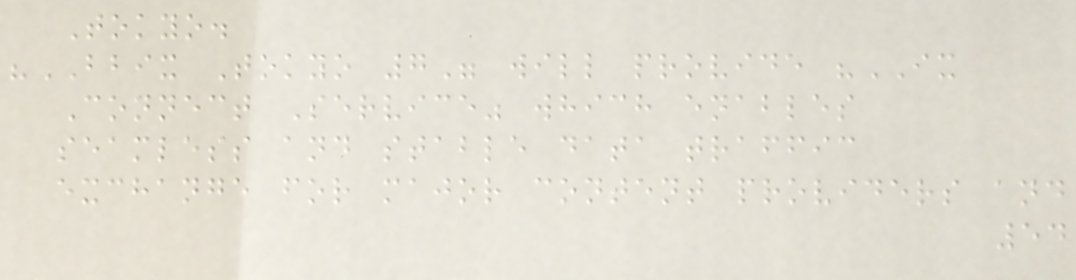Tokyo.
"BBIX Tokyo 7" will provide "IX
Connect Service" which enables
seamless and stable data traffic
exchange for major content providers and
54
